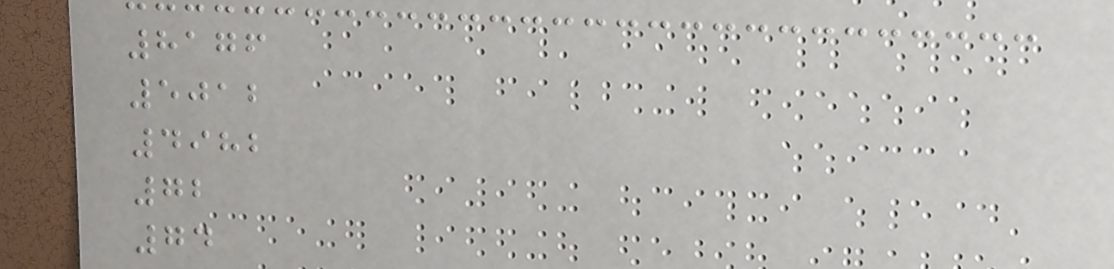8176
5012
4982
72
74
